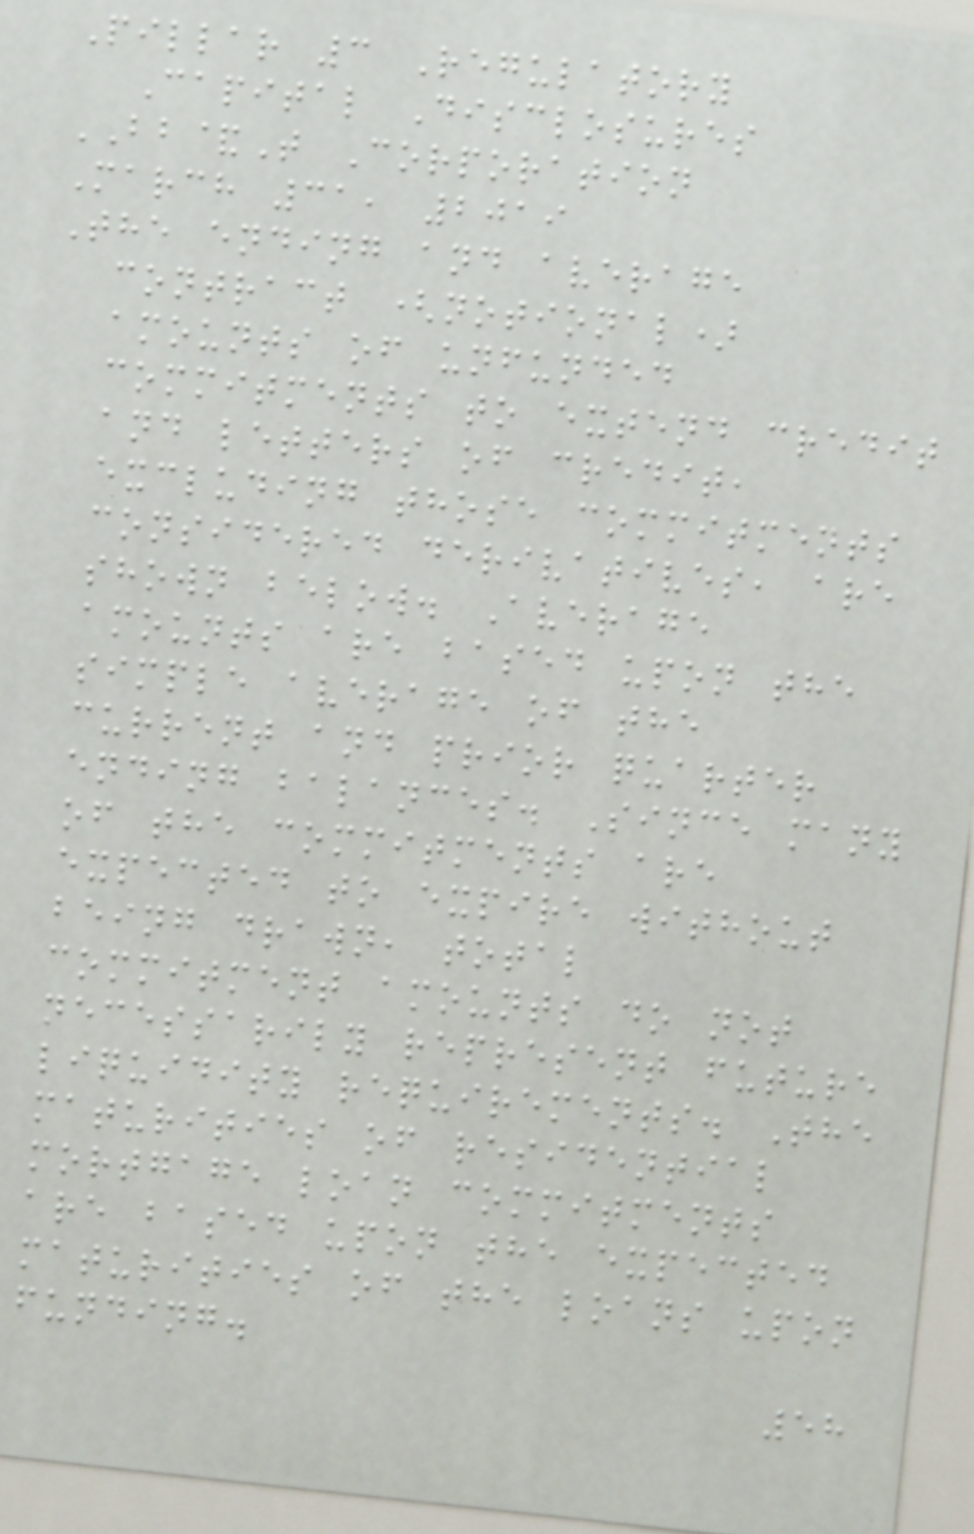Pillar 3 Regulatory
Capital Disclosures
BB&T Corporation
March 31, 2019
The ending and average
contract (notional)
amounts of unfunded
commitments to extend credit
and letters of credit,
excluding those commitments
considered derivatives, are
shown below. Average
amounts are based upon the
simple average of the
current and prior quarter
ending balances. Since many
of the commitments are
expected to expire without
being drawn, total
commitment amounts do not
necessarily represent future
liquidity requirements. The
maturities of residential
mortgage loan commitments
are based upon the expected
maturities of the loans upon
funding.
58
